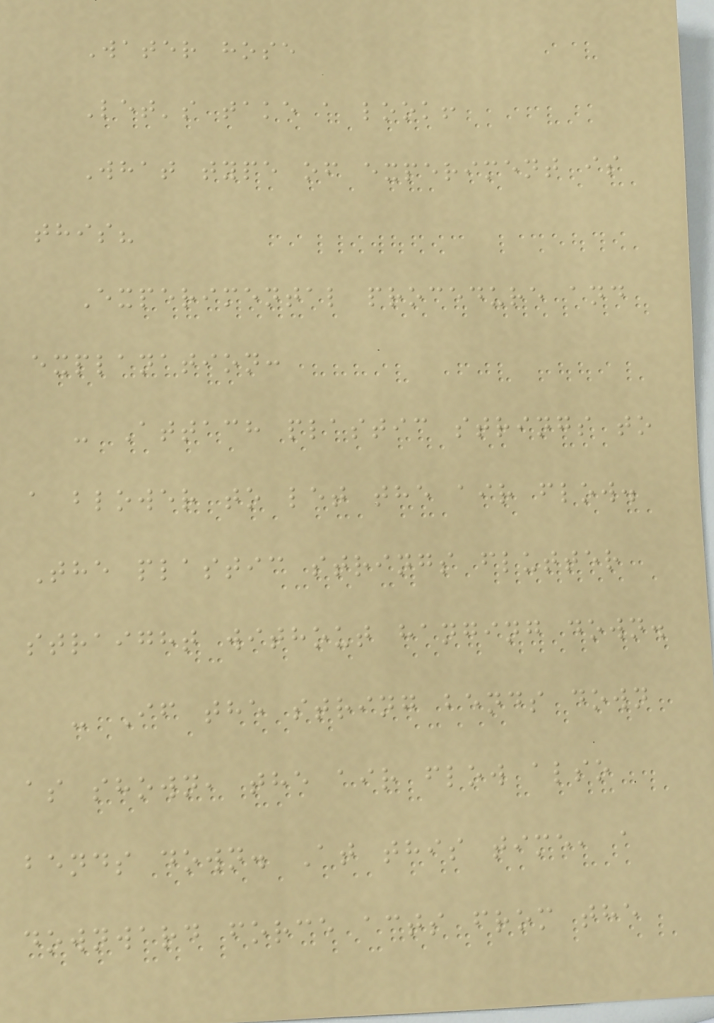Water hose
Let's take a look!
What type of experiment is
this?
Experimental procedure and
explanation:
- Attach plastic strings to
a blower to let the air flow.
The plastic strings flutter
straight without hanging down.
- If the string bends down
as shown, the air flow also
bends down. At this time, a
downward force acts from the
